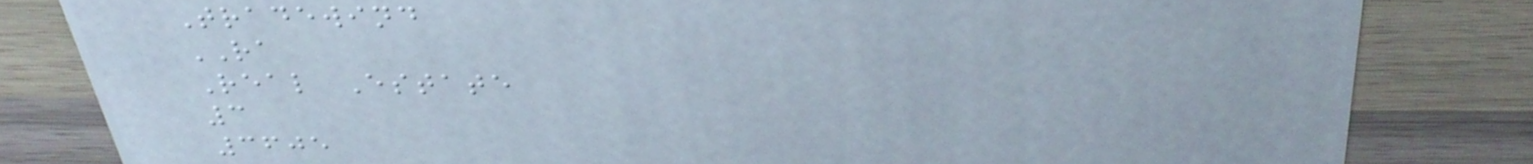Tradewind
RA
Real Estate
3
3605
